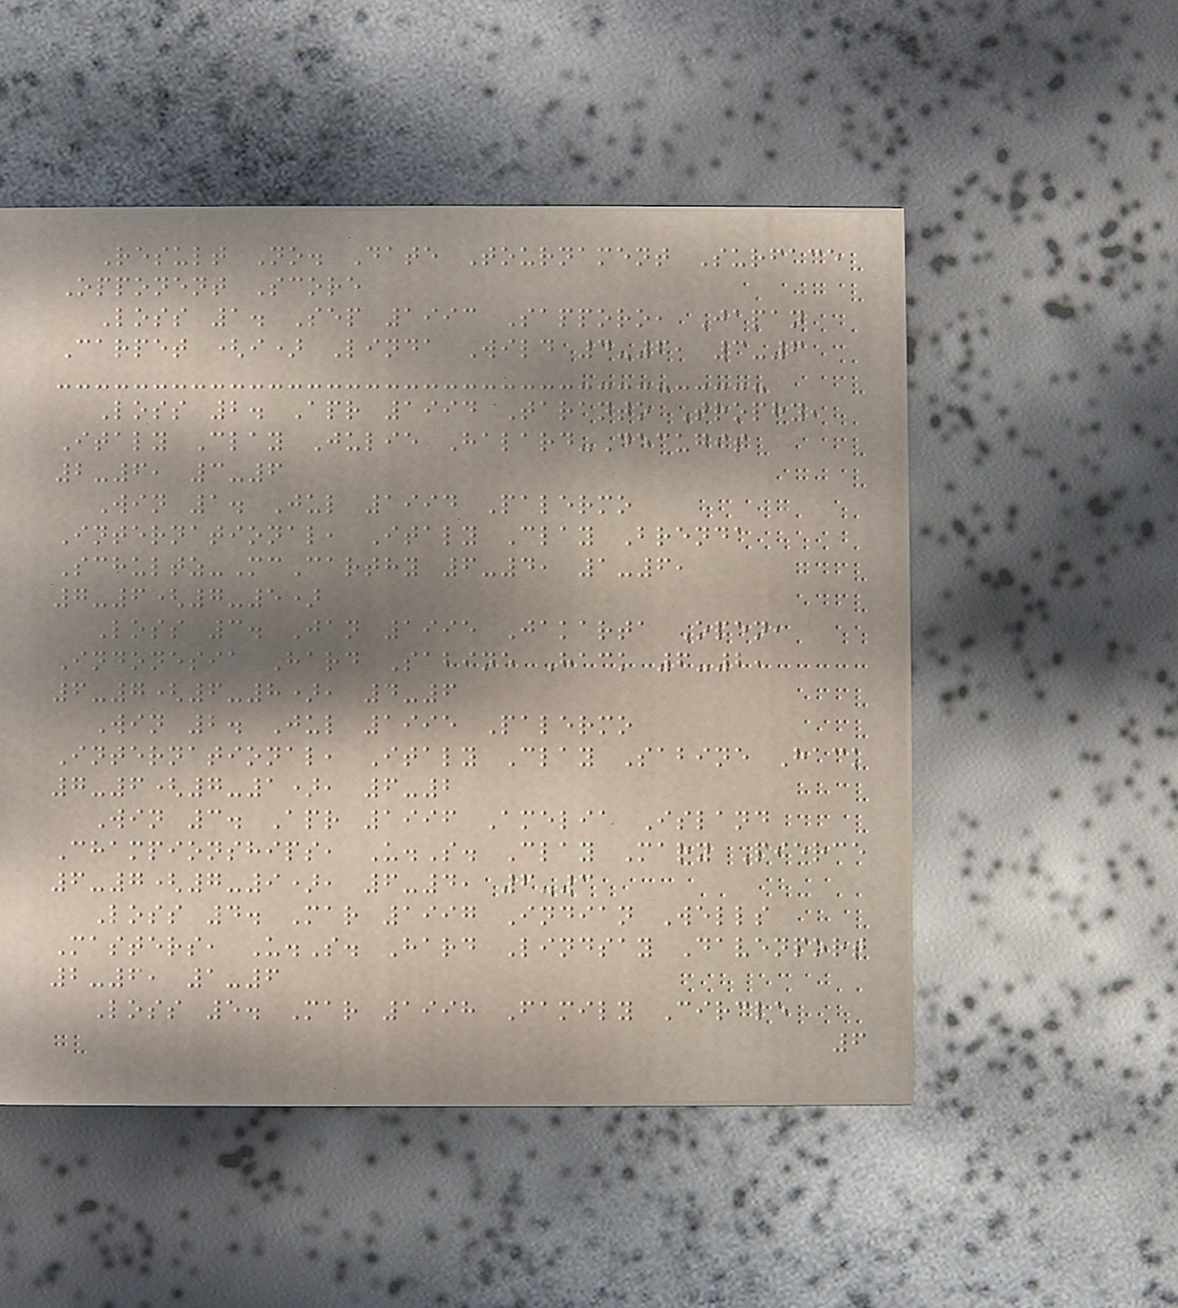Result No. Date Tournament Surface
Opponent Score
Loss 1. Sep 1993 Sapporo, Japan
Carpet (i) Linda Wild 4-6, 3-6
Loss 2. Apr 1994 Taranto Trophy,
Italy Clay Julie Halard-Decugis
2-6, 3-6
Win 1. Jul 1994 Palermo
International, Italy Clay Brenda
Schultz-McCarthy 6-4, 1-6,
7-6(7-5)
Loss 3. Jan 1995 Jakarta Open,
Indonesia Hard Sabine Hack 6-2,
6-7(6-8), 4-6
Win 2. Jul 1995 Palermo
International, Italy Clay Sabine Hack
7-6(7-1), 6-2
Win 3. Apr 1996 Amelia Island
Championships, U.S. Clay Mary Pierce
6-7(7-9), 6-4, 6-3
Loss 4. Mar 1997 Indian Wells
Masters, U.S. Hard Lindsay Davenport
2-6, 1-6
Loss 5. Mar 1998 Family Circle
6
